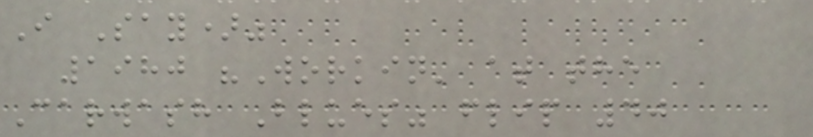I Say)"
1980 "Workin' at the
Carwash Blues" flip 40
